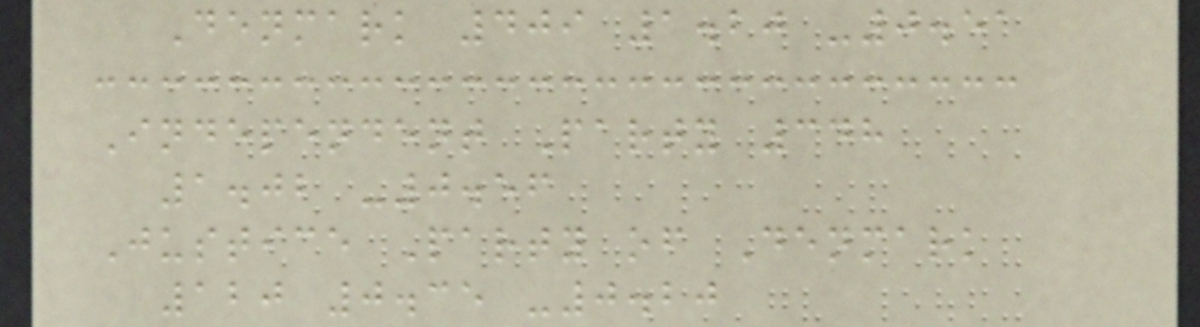Denmark 409 1.20 -0.51
Independent Party 348
1.02 -0.56
Justice Party of Denmark
120 0.35 -0.20
